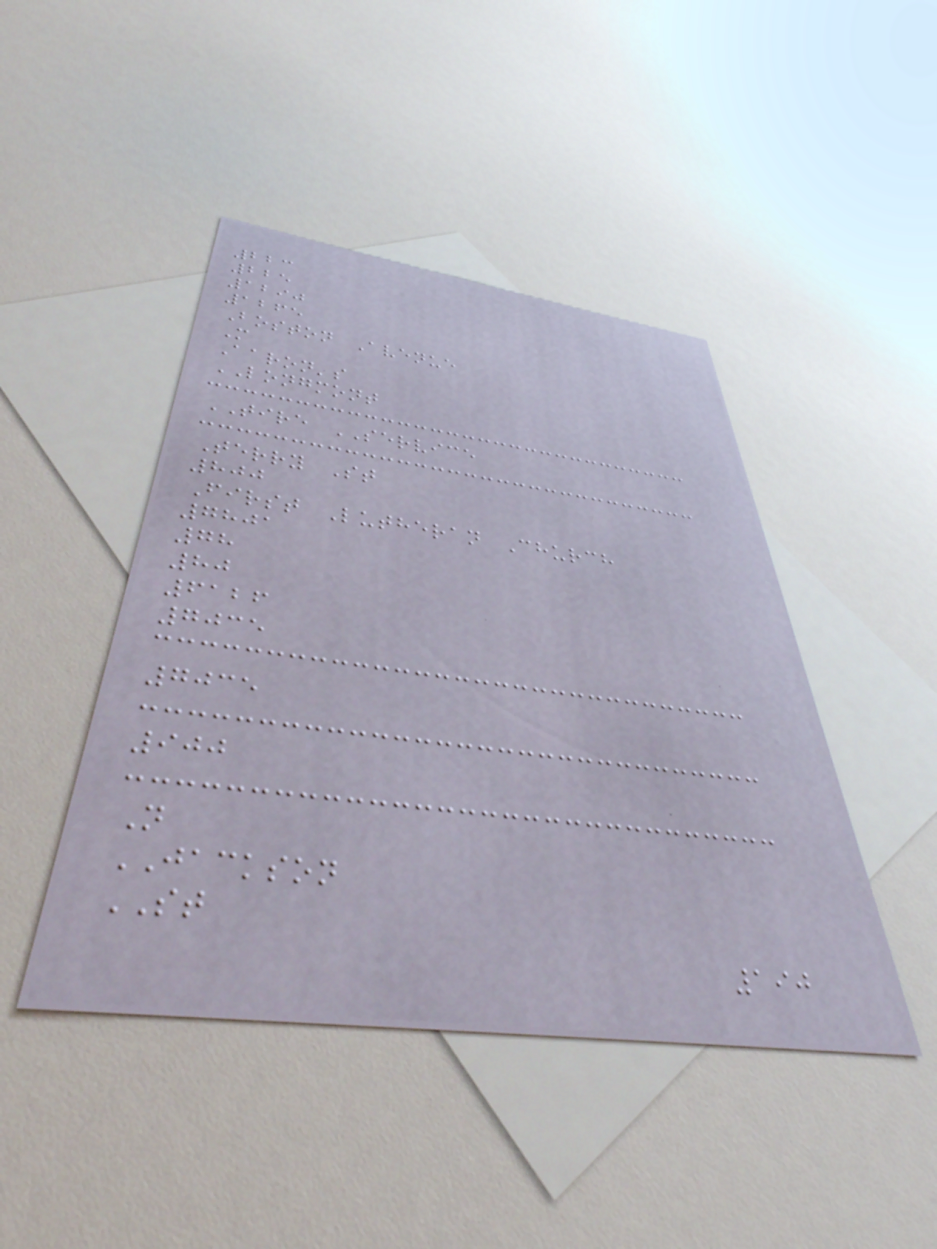223
225
1290
1265
Boston Avenue
M
Aaron's
LONGMONT
TIRE SERVICE
Terry St
800
First Lutheran Church
7801
78
80
6126
7035
7035
900
N
JACKSON
ST
190
